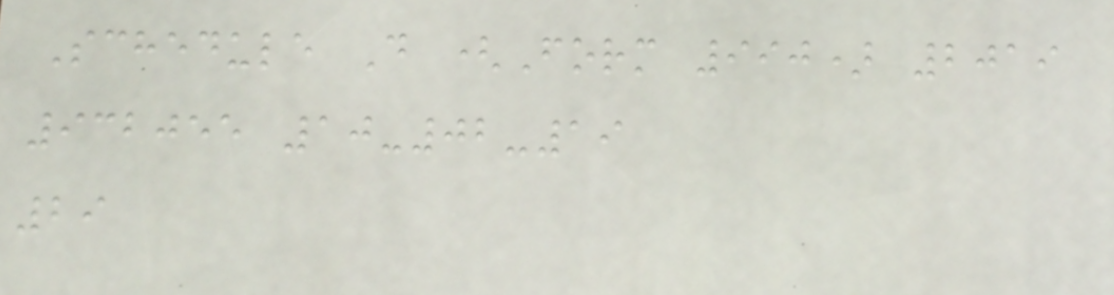Schedule D (Form 990) 2019
932055 10-02-19
29
